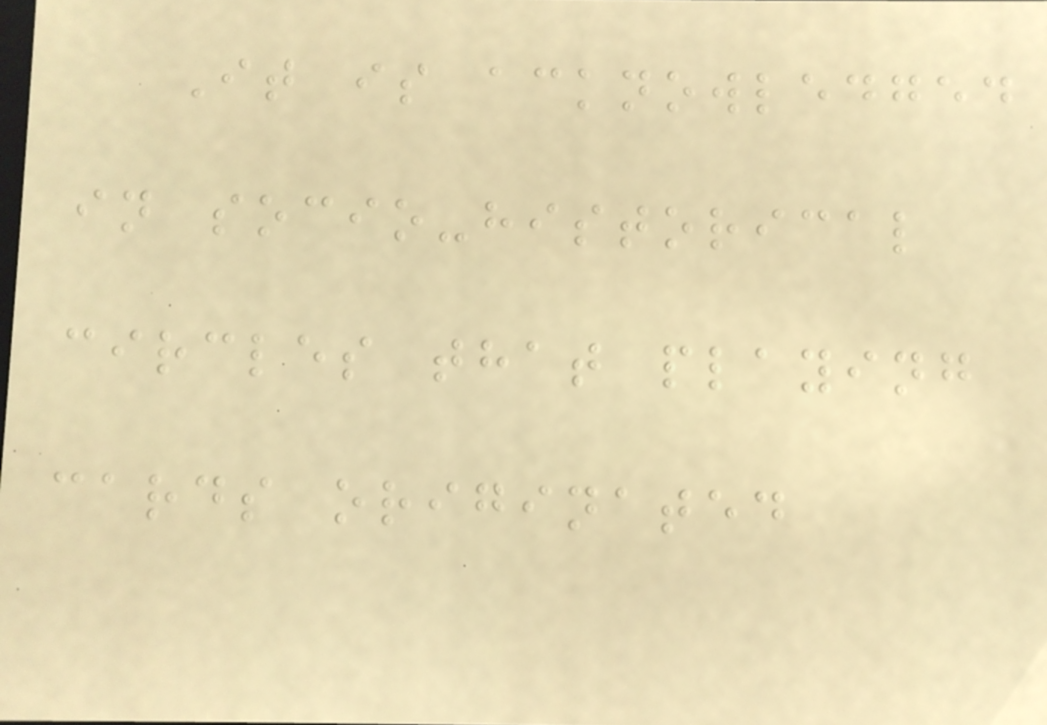It is acknowledged
in socio-historical
circles that playing
cards originated
